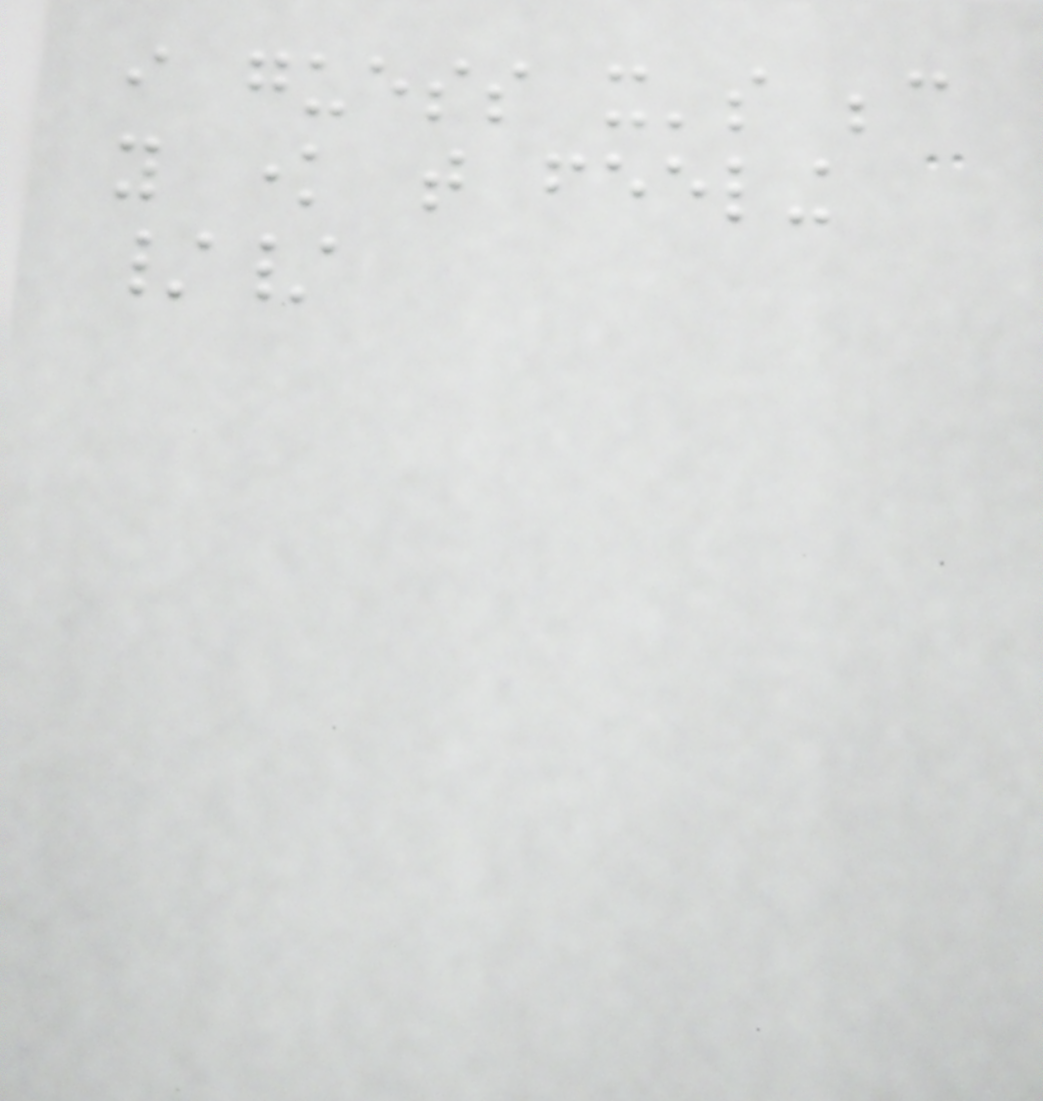i guess it's because
you know that feeling
//
